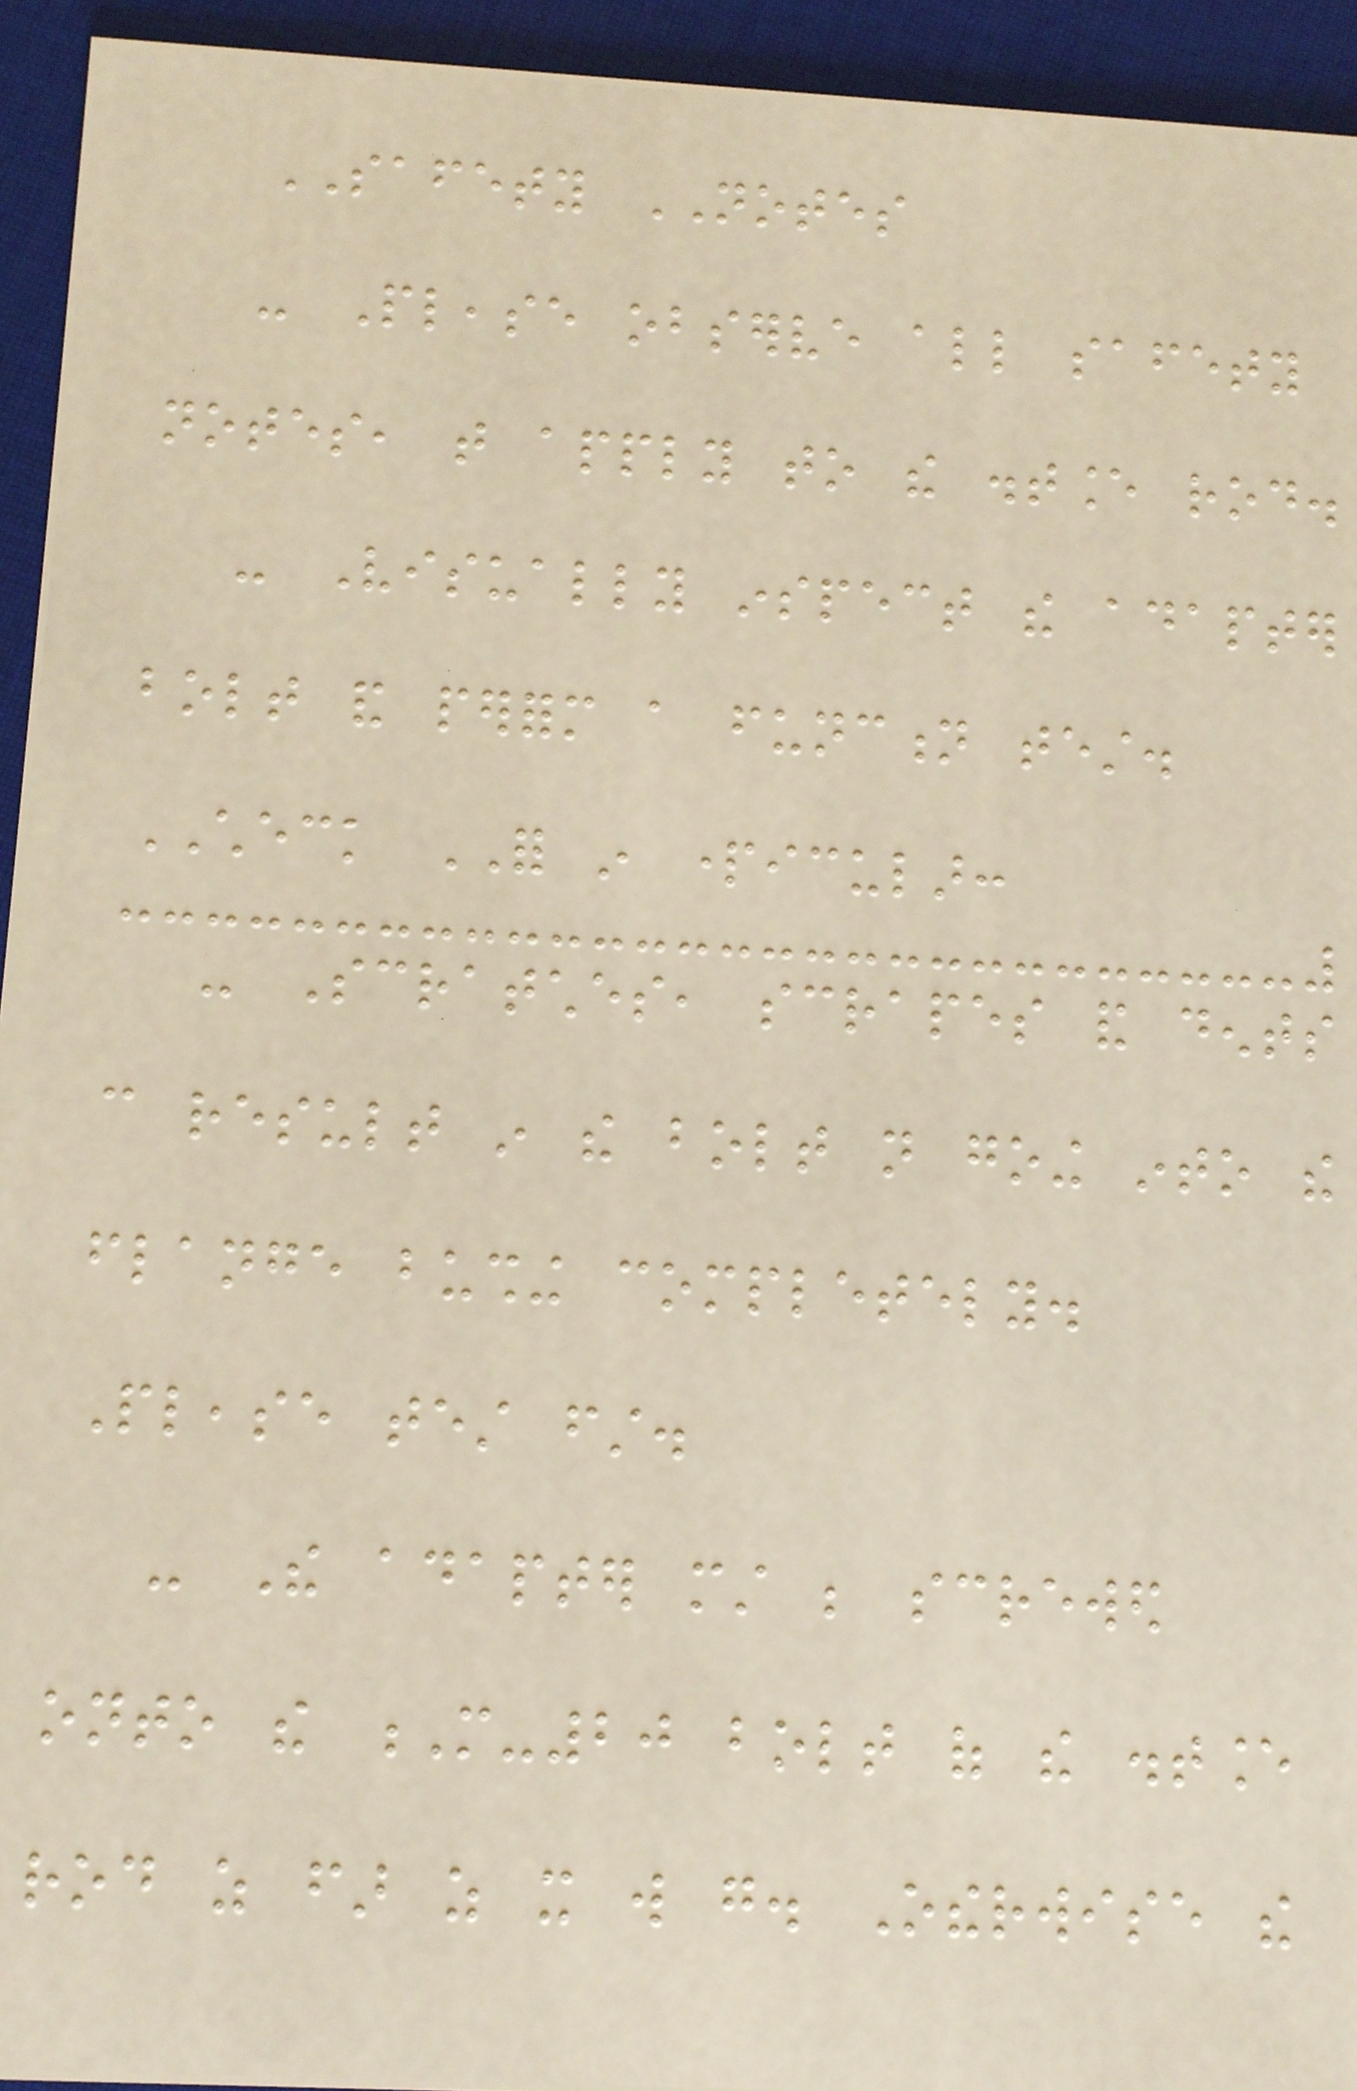SAFETY NOTES
- Please observe all safety
notes, that apply to the distance rod.
- Visually inspect the adapter
bolt and perform a function test.
CHECK FOR in particular:
- Scratches, scrapes and dents
can result in the bolt not going into the
flange bushing completely.
Please test first.
- The adapter must be screwed
onto the M-20 bolt of the distance
rod as far as it will go. Otherwise the
